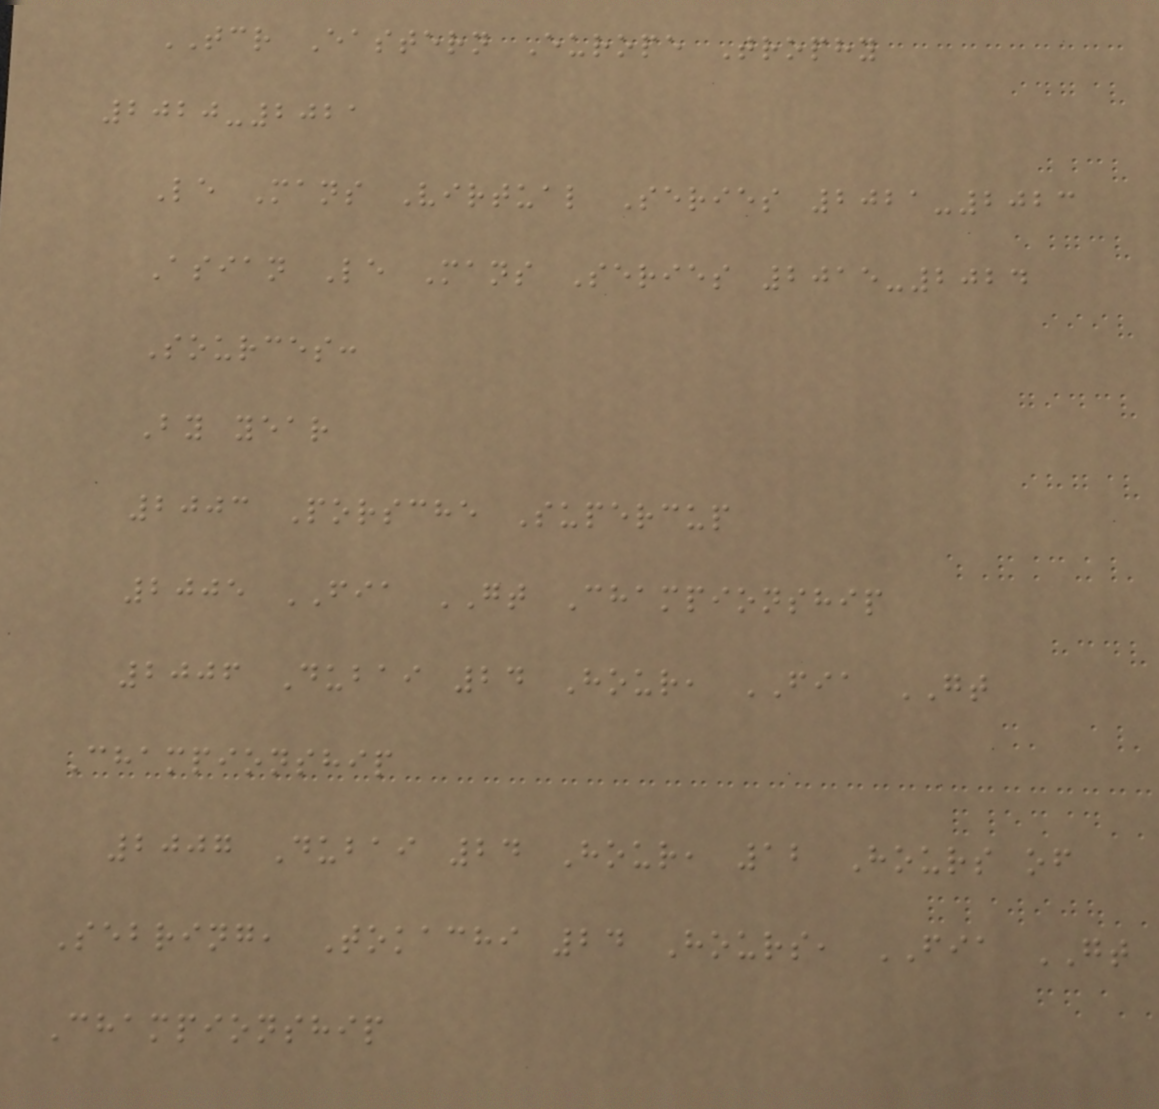TCR Eastern Europe Trophy
2020-2021
Le Mans Virtual Series 2021-2023
Asian Le Mans Series 2015-2024
Sources:
By year
2003 Porsche Supercup
2005 FIA GT Championship
2006 Dubai 24 Hour, FIA GT
Championship
2007 Dubai 24 Hour, 12 Hours of
Sebring, Tokachi 24 Hours, FIA GT
Championship
